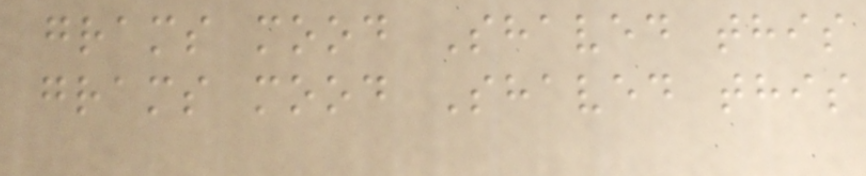grams mood Shaved this
grams mood Shaved this
